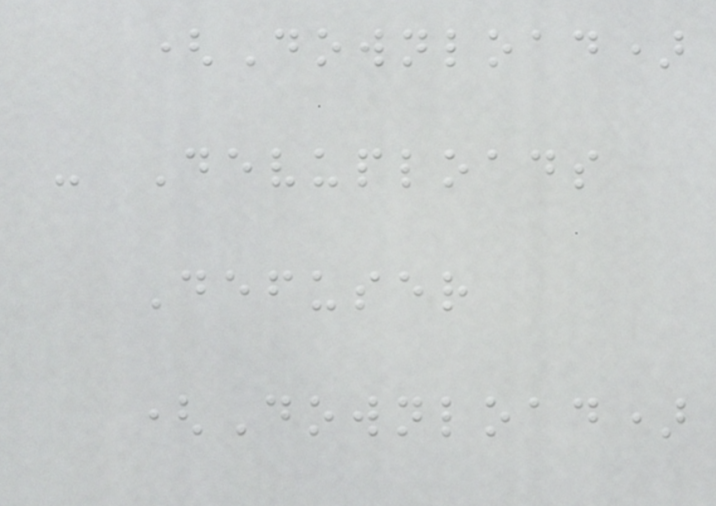(Download)
- Devuploads
Defuser
(Download)
